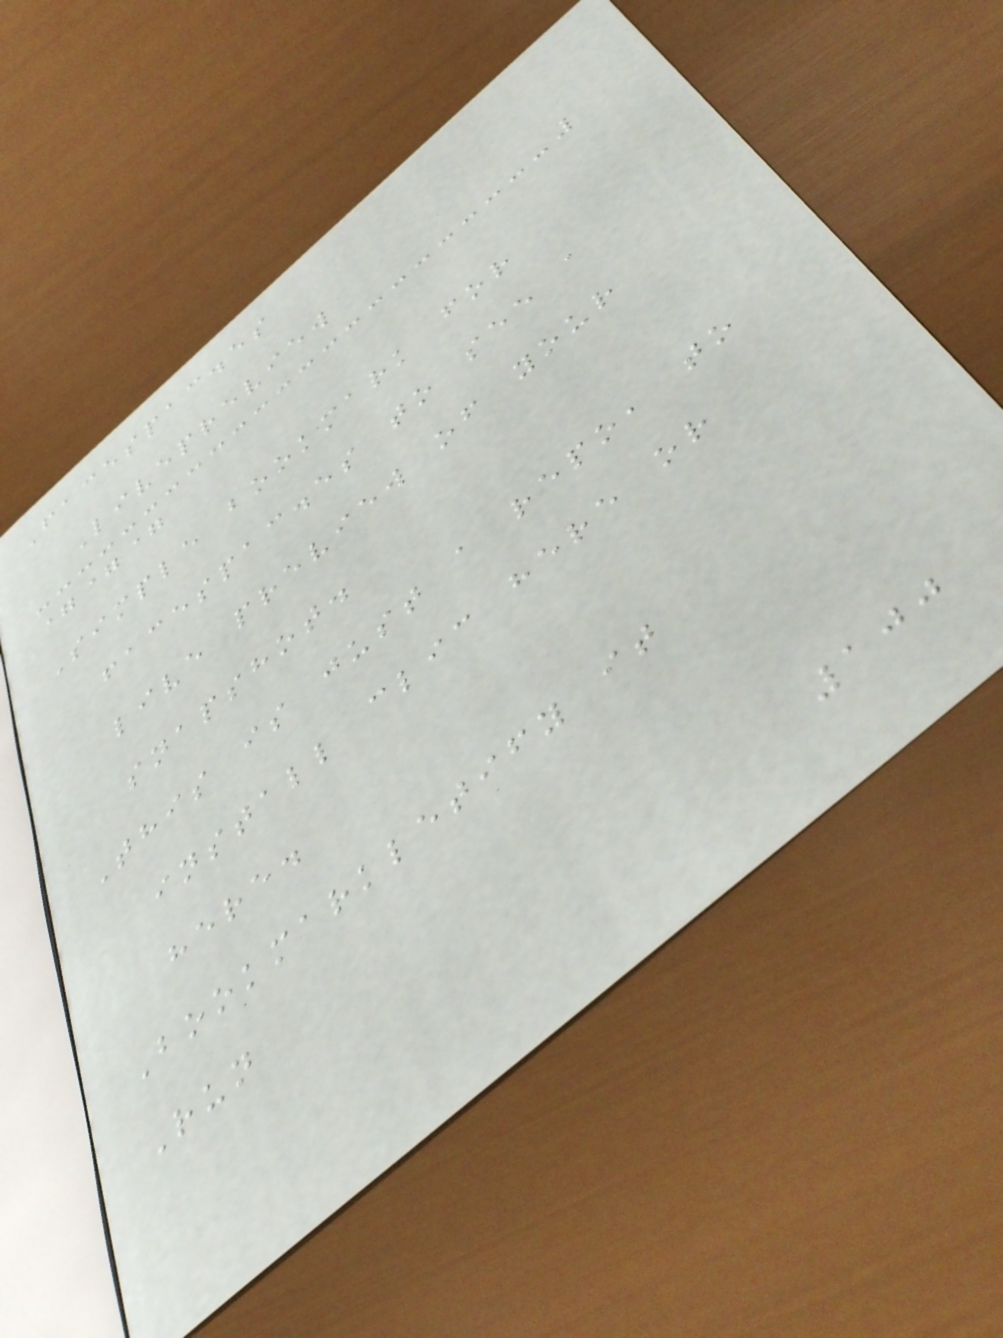Facespac.es
Livepreview
===
Simple bookmark for
facespac.es to see a
live preview of your
snapshot.
This is just a repo, to
install clic here or
here.
Bookmarkletify it
Run
100
